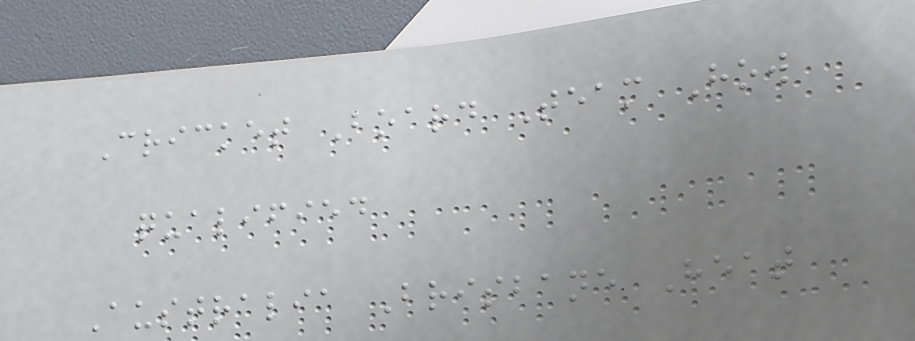Cricket Board Team How
qualified
Australia Brisbane Heat
